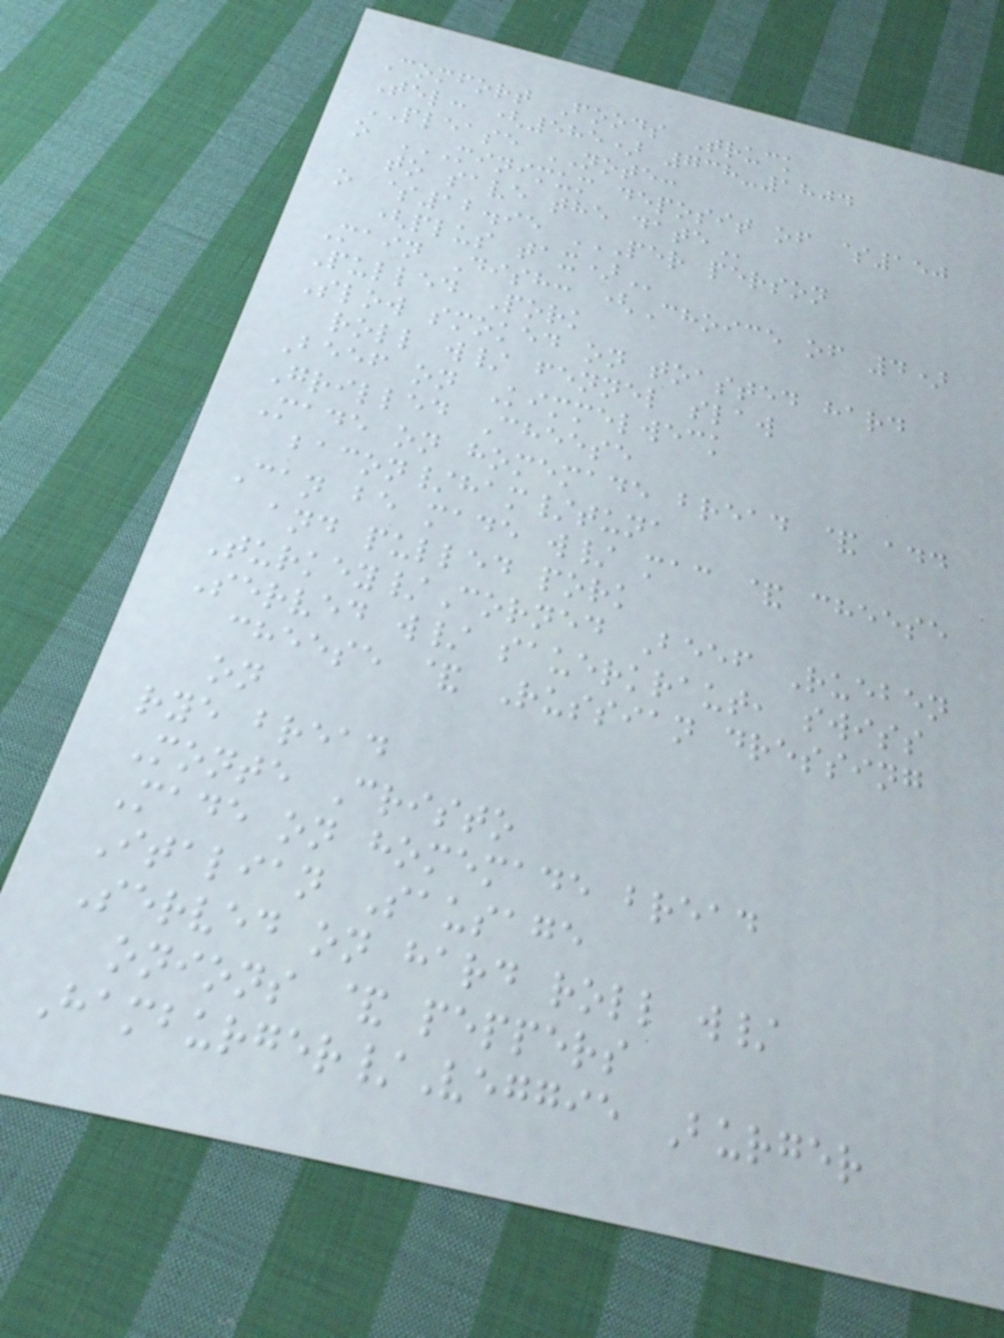Comfort Foods Truck
Tel: (585) 738-1804
PLEASE NOTE:
o MINIMUM DEPOSIT OF $150
TO SAVE THE DATE
o $12.95 PER PERSON
(PLUS TAX)
Main Dish: (Choice of 4)
Pulled Pork
Slow smoked on toasted hard
roll w/ fennel slaw
Beef on Kimmelweck
Grilled Cheese
Made on homemade bread & add
bacon/ham/tuna
Can be made w/ mac & cheese
and pulled pork
Turkey/Corned Beef Rueben
Served w/ sauerkraut, swiss
cheese & Russian dressing
on
rye bread
Monte Cristo
Made on homemade bread
Italian Sausage
Served on hard roll w/
onions & peppers
Hamburger/Veggie Burger
